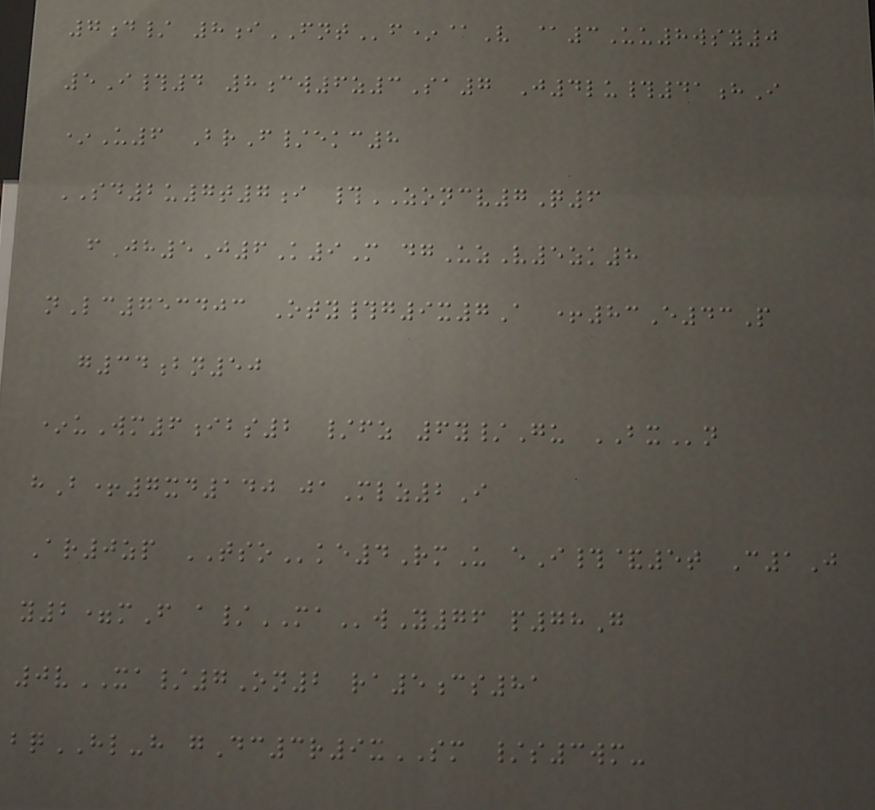7d/ 8iFNTf*@V @3Uu8wsy0
5I#4 8cw6z3Sa7 J4lu#41hI
*U6 BrF/ekc8
SD2u7t7i #ZONCV7Q6
fJh5J6K9M dgUzV5zk8
nLc753403 Oty#g9x7A +83E43P
g34bn50
*uWm6ibs2 /fz 6y/Gu BXn
hB+7xd140 jaMlz2I
Ar0zp TSOke4RmU eI#&5t C1J
y2=mF a/MAwY76 p78G
0vXA/7On2 ra5cs81
bqHL-h gDc3r9xSM /s3wm-
